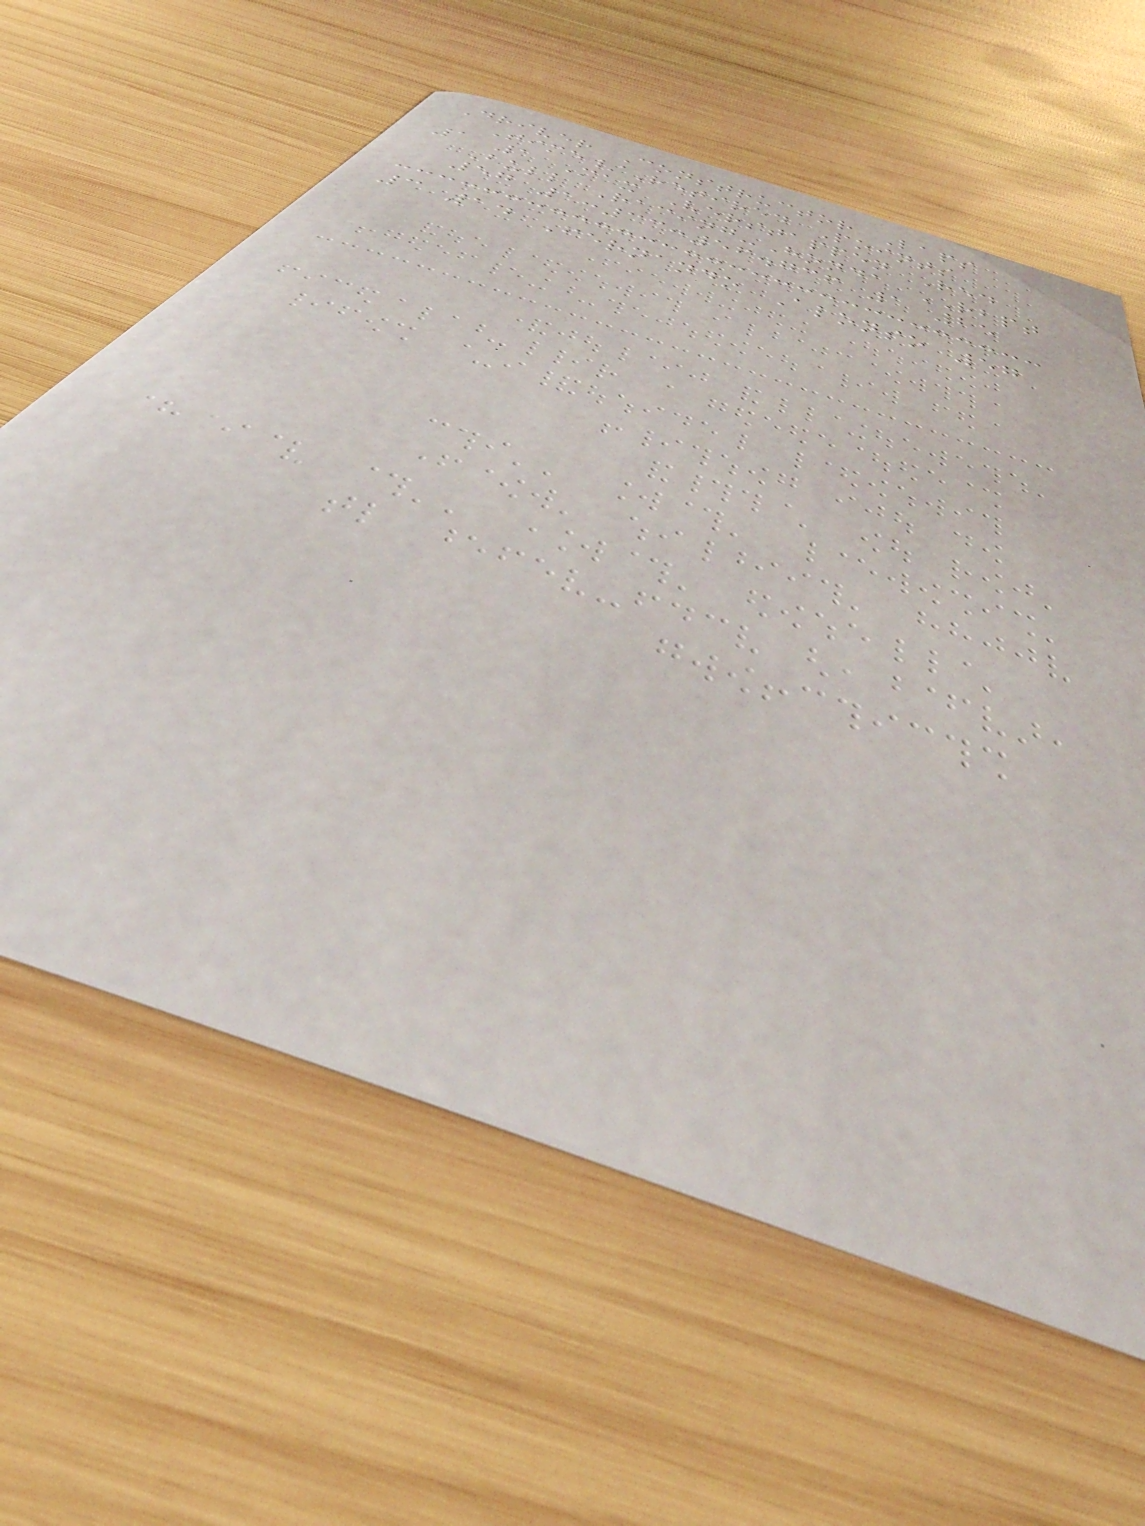Driver Constructor Laps
Time/Retired Points
1 1 Max Verstappen Red
Bull Racing-Honda RBPT
57 1:33:56.736 1 25
3 14 Fernando Alonso 57
